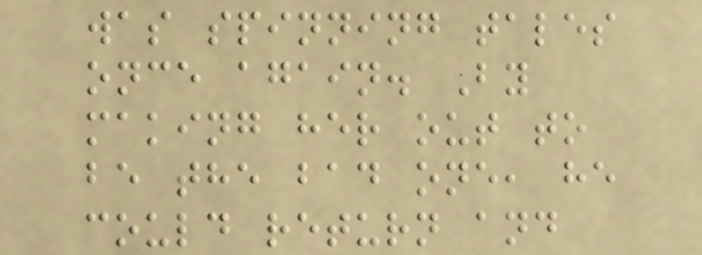was spinning tales
once again. By
making her out to
be the bad one, he
could return and
